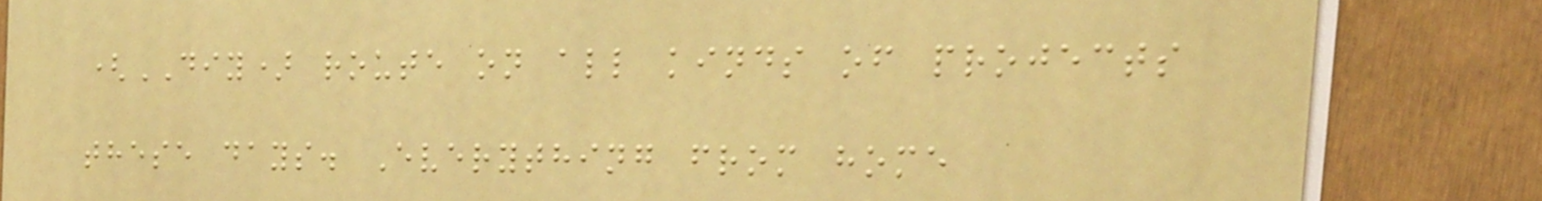(DIY) route on all kinds of projects
these days. Everything from home
